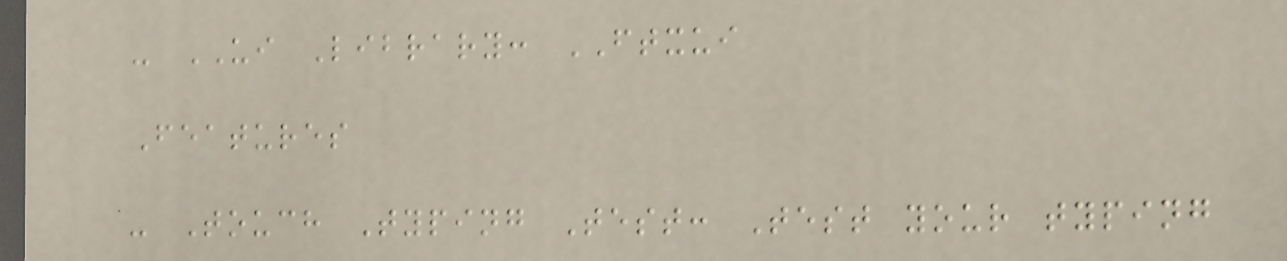- UI Library: FTXUI
Features
- Touch Typing Test: Test your typing
